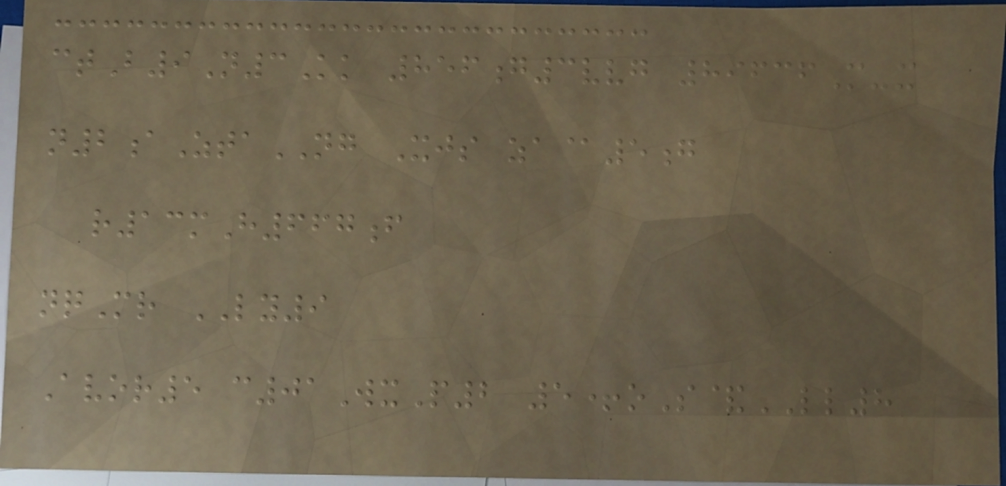ctB9N3Kk 856g3vvg 89636M-x
n2aZtaNG Xjs za@5g
r13mH667f
nqMr LY9
Avor5 c01WxP2 5+oS&LL8
